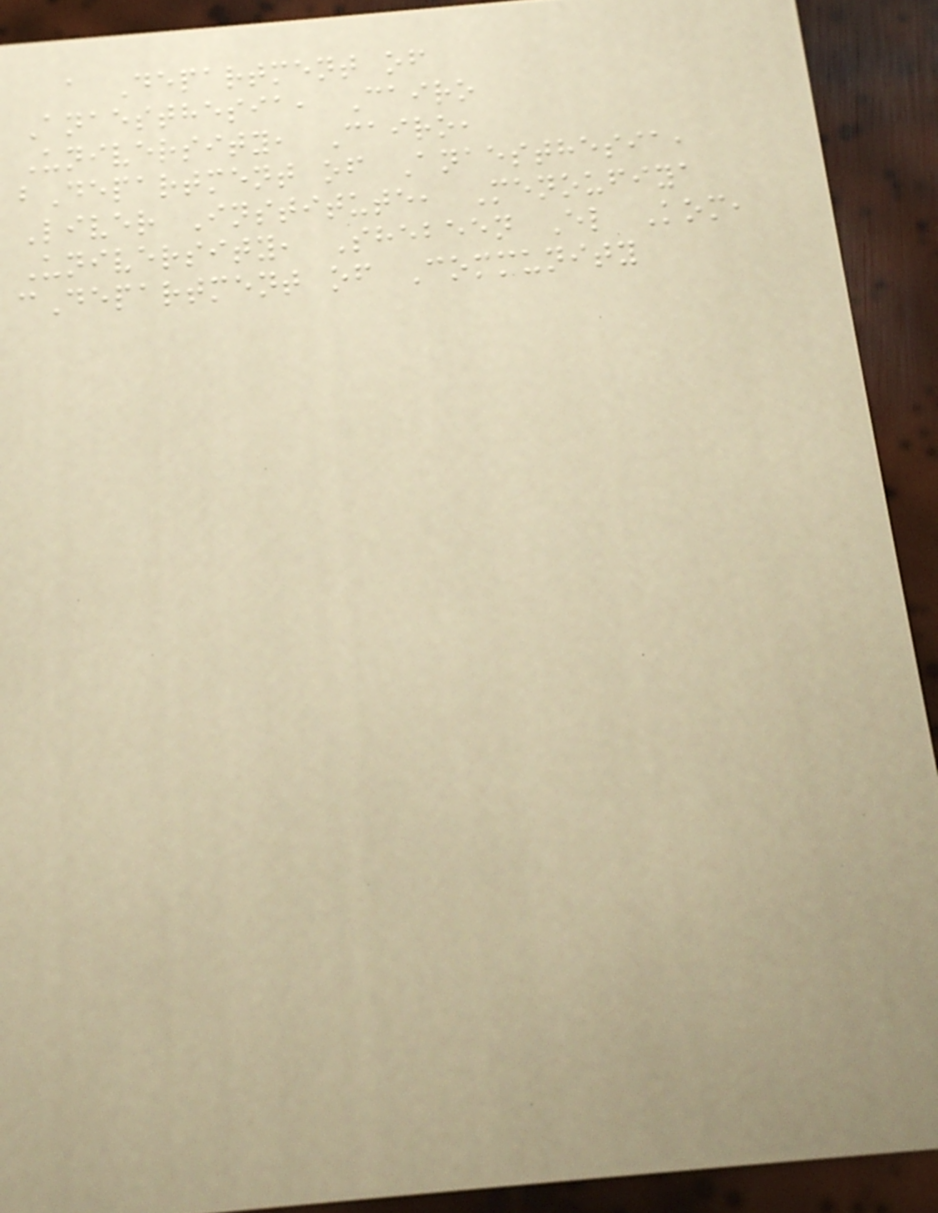a Department of
Anaesthesia, Cairo
University, Cairo,
bDepartment of Anaesthesia,
Liver Institute, Menoufiya
University, Shebeen El Kom,
cDepartment of Community
